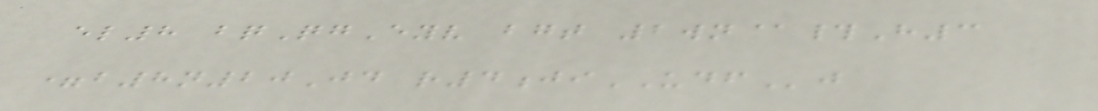el8 bqQgEyv bgt 2wn@#H3
=b8n20Jd r4jiUDFj
